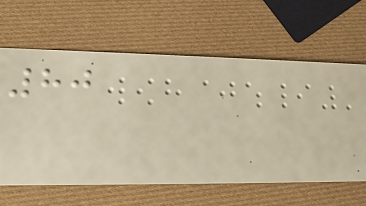80
